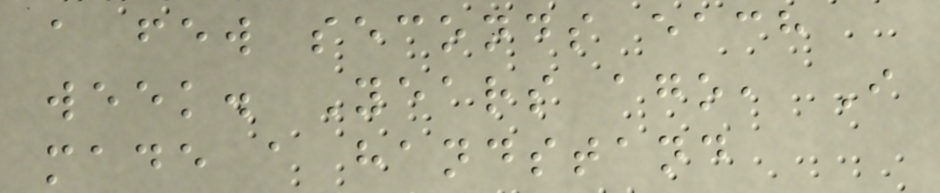a few seconds each
week. Years ago, I
made a handstand
